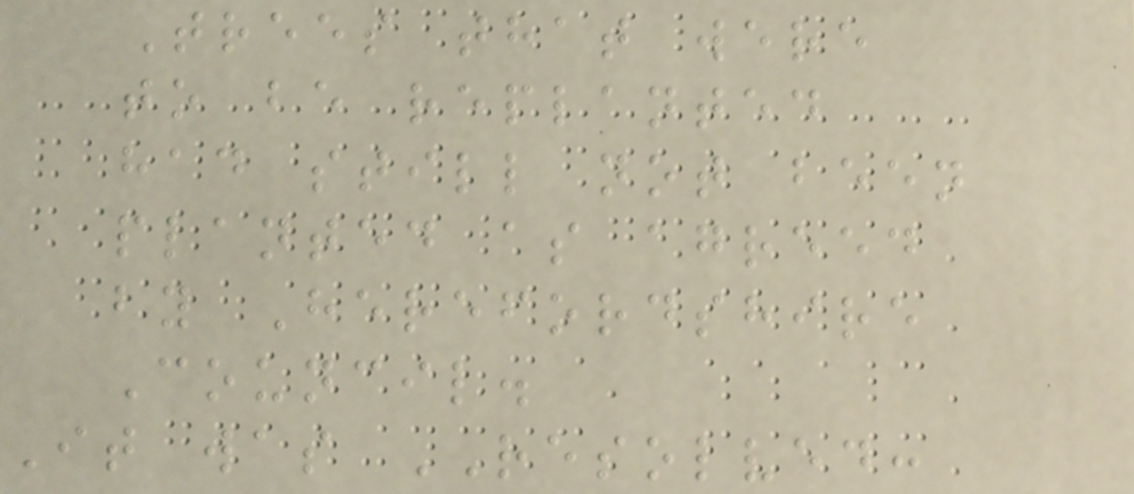Trees that were
to be replanted
had still not been
planted as agreed
by Herefordshire
Council.
It was RESOLVED:
